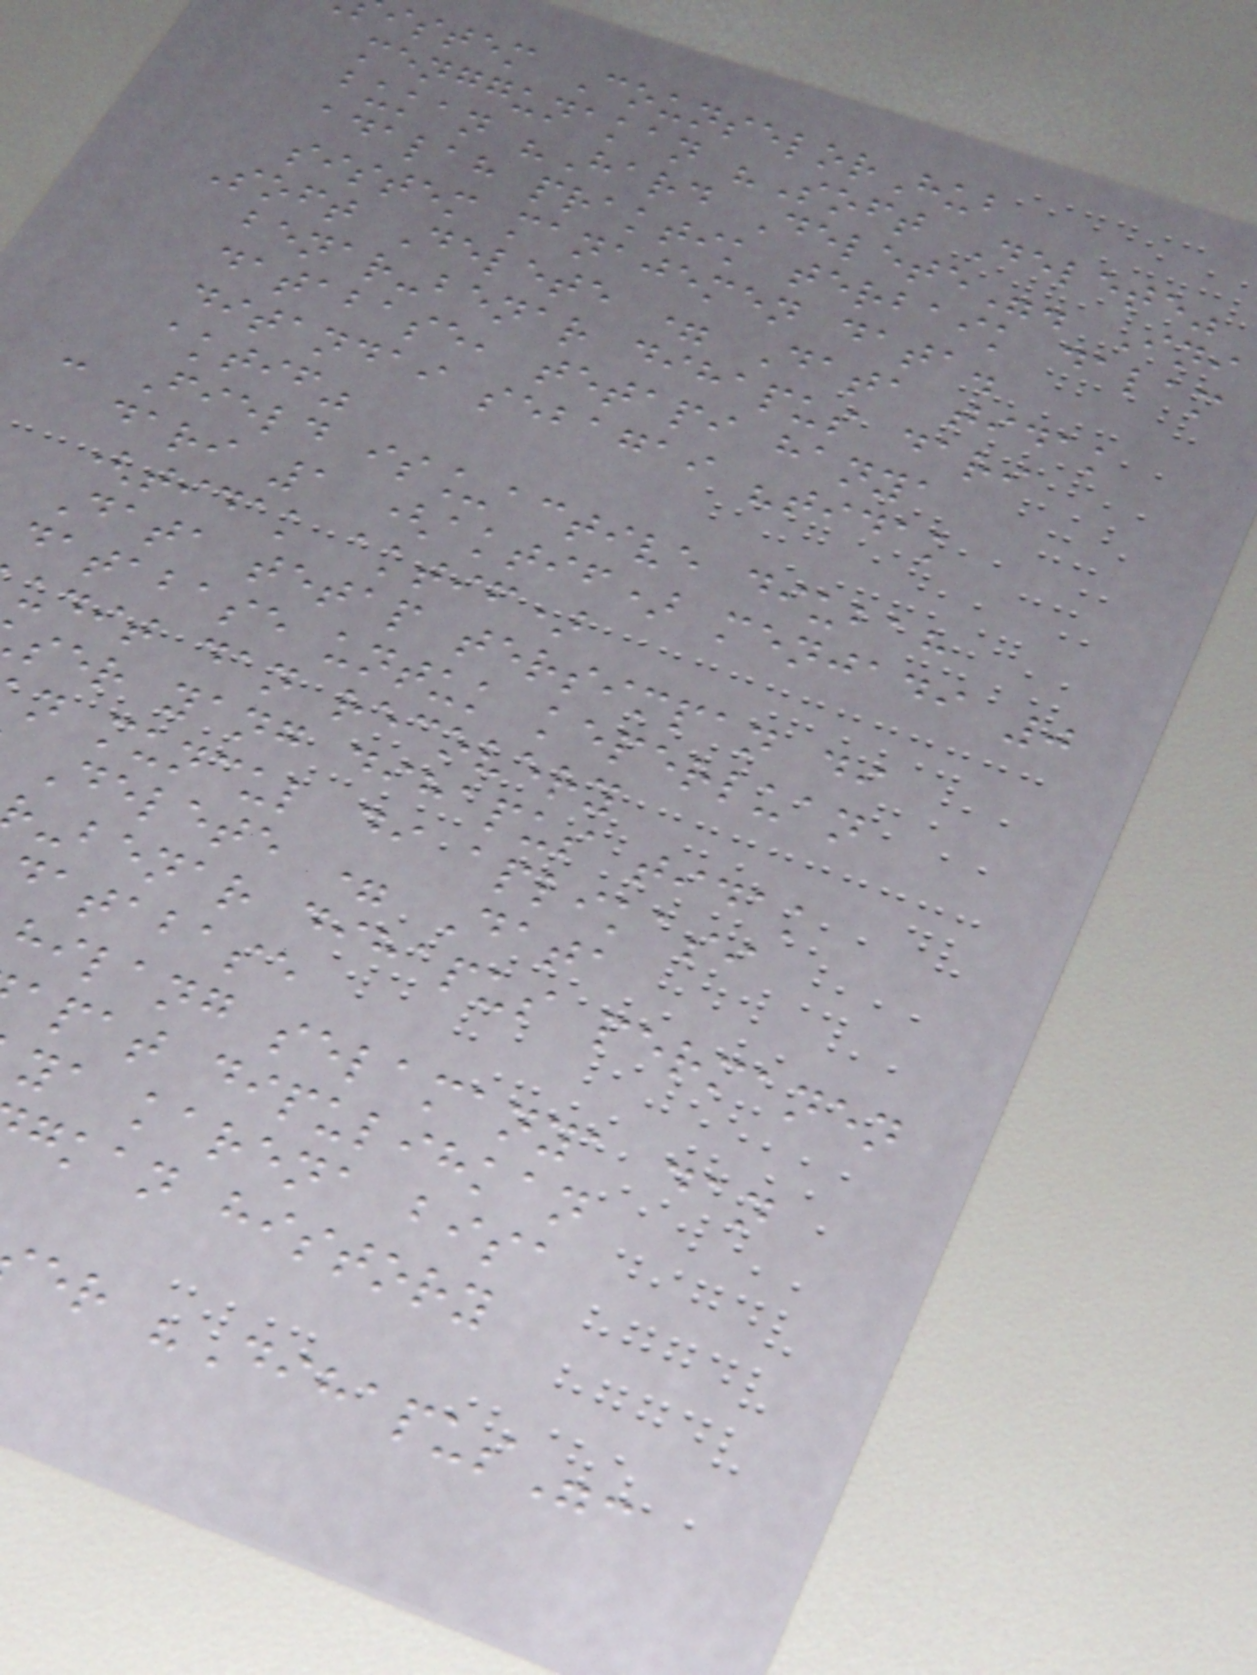istem CounselorHub
menggunakan "Soft Delete"
bukan "Hard Delete". Ini
adalah praktik terbaik dalam
sistem manajemen data.
Soft Delete = Data tidak
benar-benar dihapus dari
database, tetapi hanya
ditandai sebagai "tidak
aktif"
- Field is_active diubah
dari 1 (aktif) menjadi 0
(tidak aktif)
Data tetap tersimpan di
database untuk keperluan
udit dan recovery
ser yang dihapus tidak
n muncul di aplikasi
Delete = Data
-benar dihapus permanen
database
hilang selamanya dan
apat dipulihkan
ya karena bisa
gkan history
er "Dihapus":
